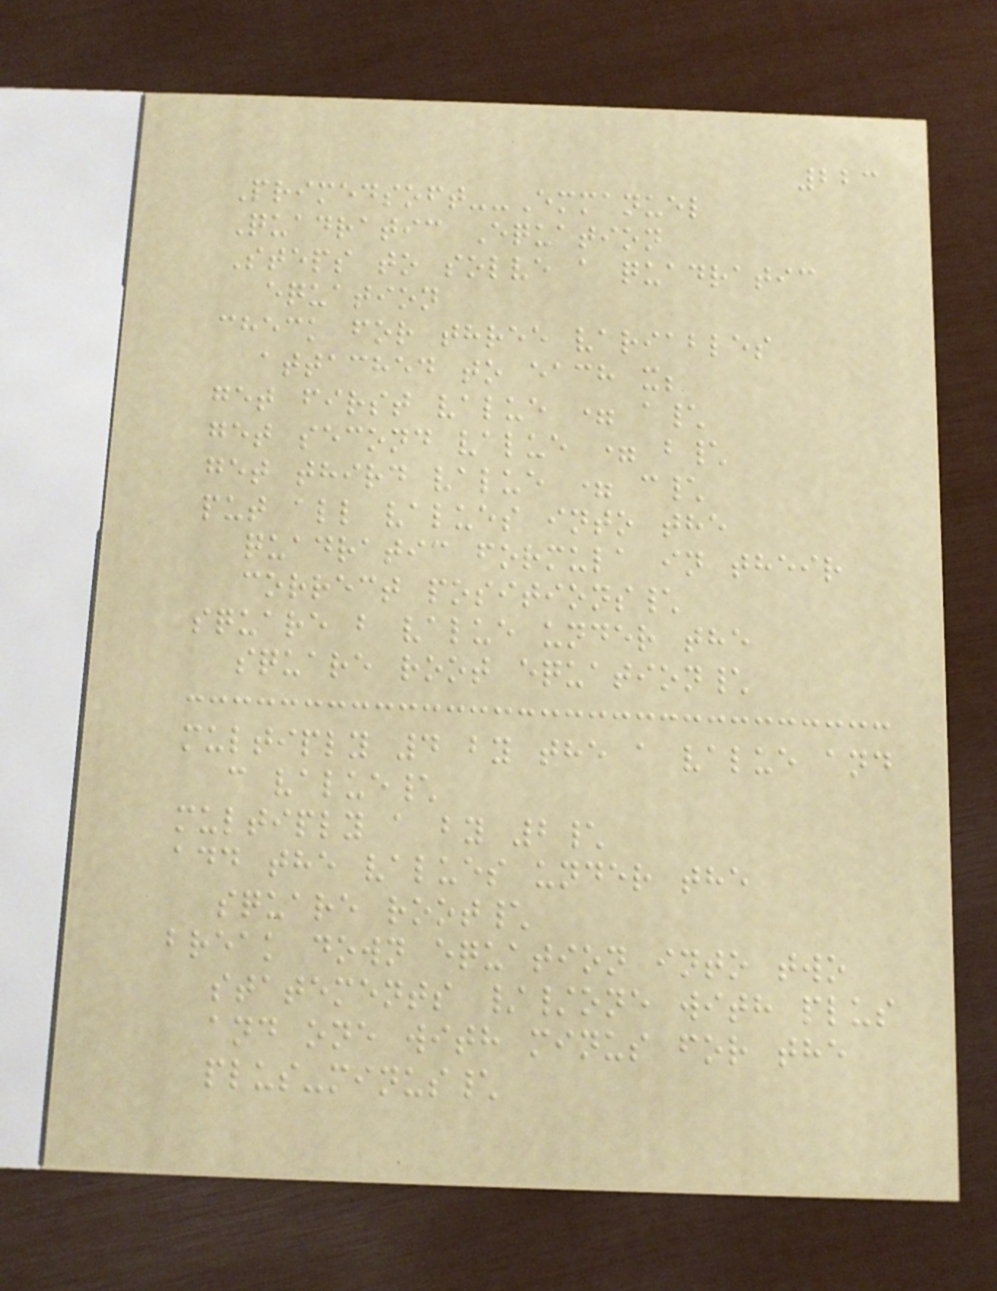223
Primedsoft--Emmanuel
Quadratic Equation
Steps to solve a quadratic
equation
check for three variables
attached to each x;
get first value = a\
get second value = b\
get third value = c\
put all values into the
quadratic formula in their
correct positions\
square b value under the
square root equation\
multiply 4 by the a value and
c value\
multiply a by 2\
add the values under the
square root\
break down equation into two
statements //one with plus
and one with minus for the
plus-minus\
